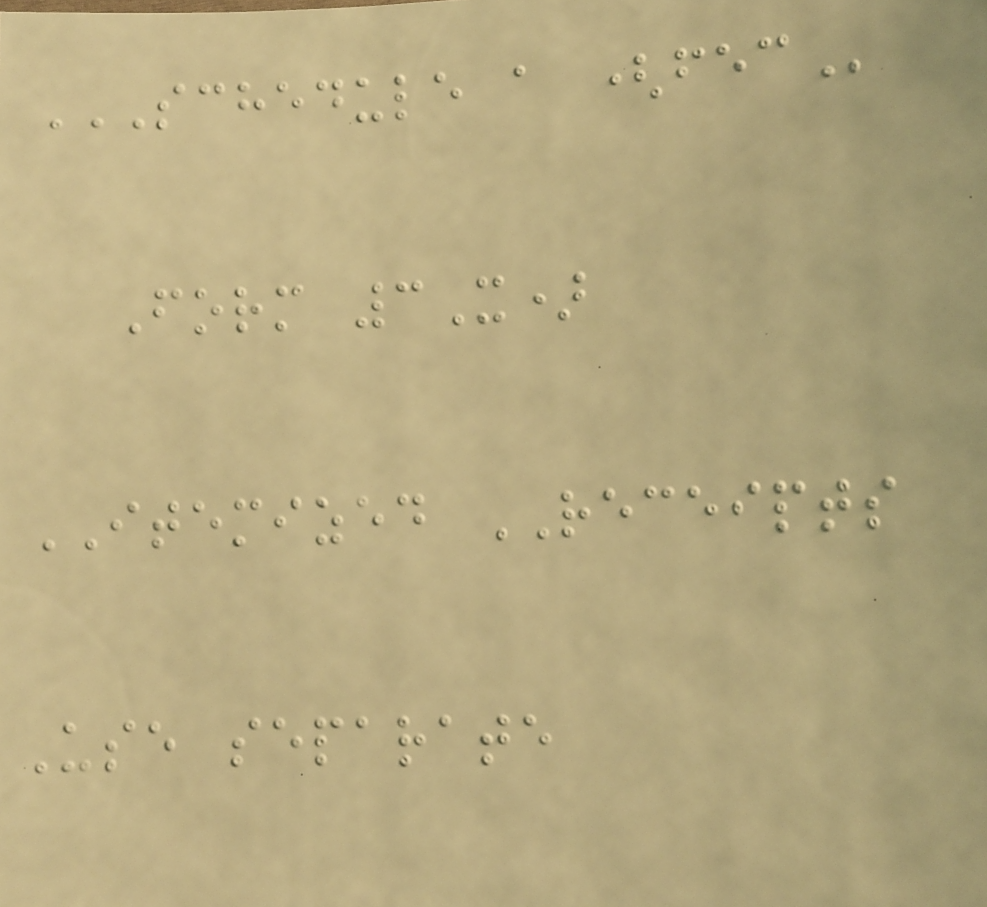SCHEDULE A (FEC
Form 3X)
ITEMIZED RECEIPTS
Use separate
